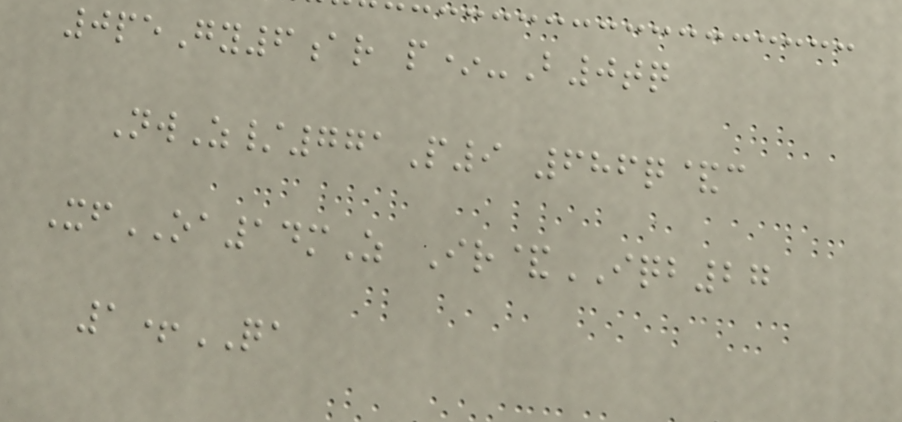0peGy6ar p*-B0tq
NwZ/771P9 686q&c
XfOA14mZ Ir&IQB27
1+QA
